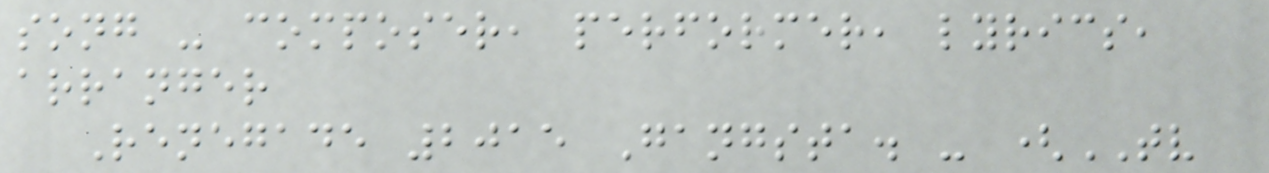song - composer, performer, lyrics,
arranger
Renegade 2015 Gangsta. - (TV
